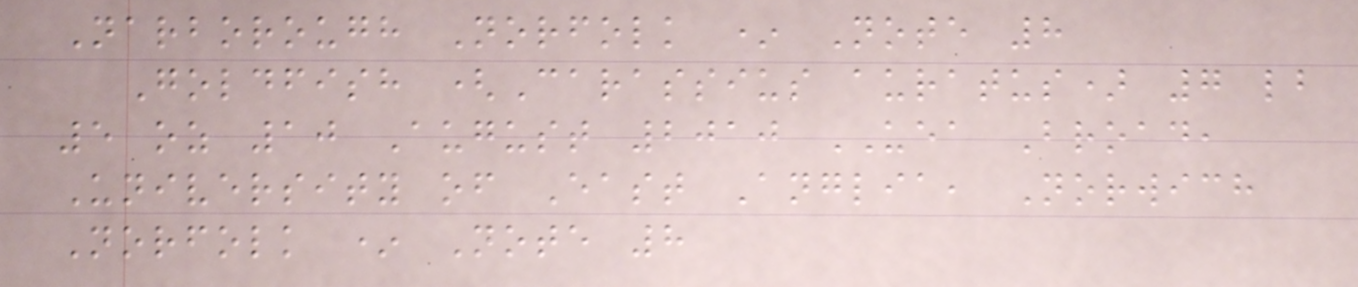Narborough Norfolk * Note 8
Goldfish (Carassius auratus) 7 lb
5 oz 10 August 2010 UEA Broad,
University of East Anglia, Norwich
Norfolk * Note 8
